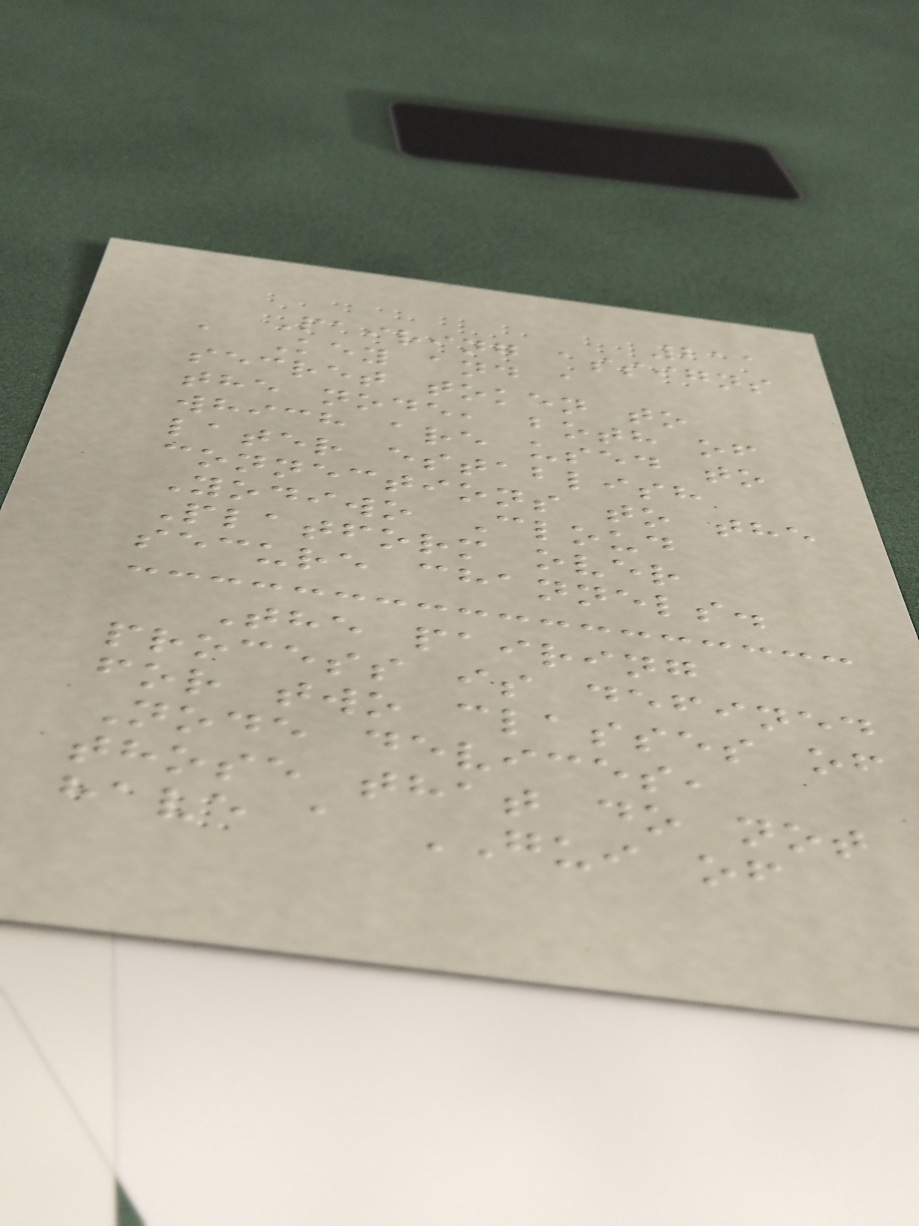211
Pairing assigns
a Key and a
secret token to
the node, both of
which are used to
later establish
connections to the
Yodiwo Cloud
Platform over
secure channels.
The pairing
process is defined
for two classes of
Node devices,
those that do not
have a GUI of
